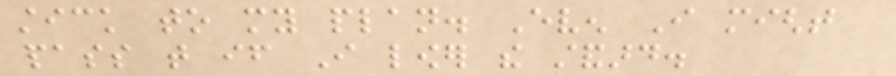stick to my plan. Even I might
pass that if I lower the standard.
